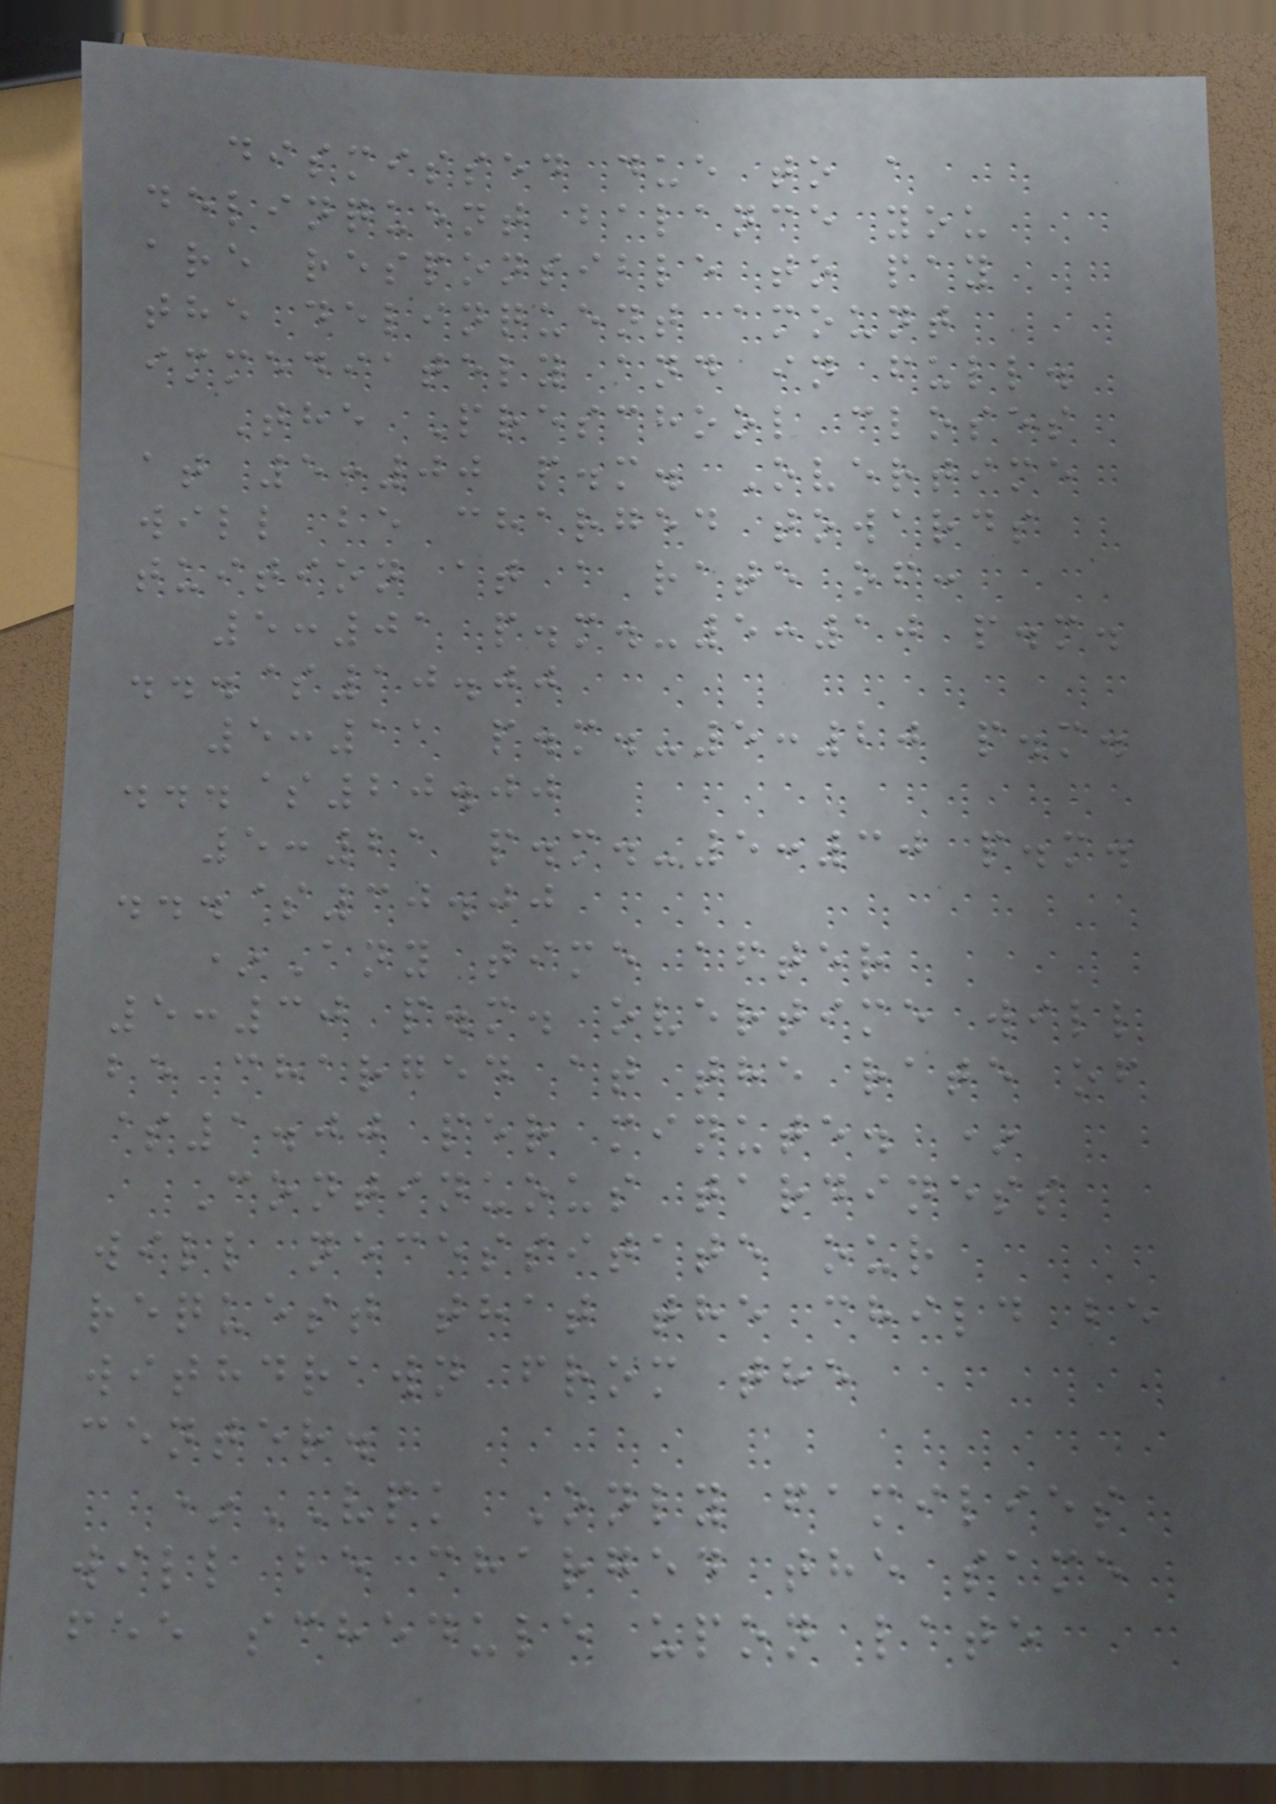dismissed due to a
delinquent balance you
are responsible to pay
the delinquent amount
immediately and in full.
The Preschool closes
at 5:00 p.m. Overtime
will be charged towards
tuition at a rate of:
5:01 p.m.-5:10 p.m.
...$10.00
5:11 p.m.-5:20 p.m.
...$20.00
5:21 p.m.-5:30 p.m.
...$30.00
*Any time after
5:30 p.m. overtime will
be charged at the rate of
$1.00 per minute. *
Continuous tardiness
will necessitate our
request that the child be
withdrawn from the
center.
*VPK Only families
will be charged the same
fee schedule upon late
